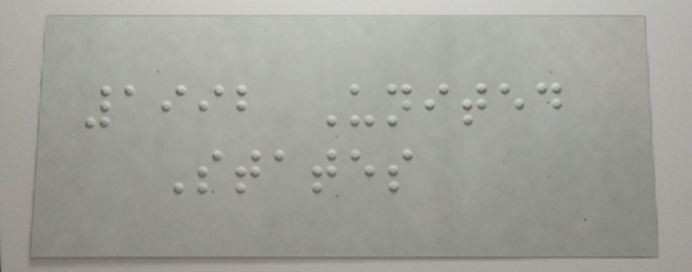1992 United
States
